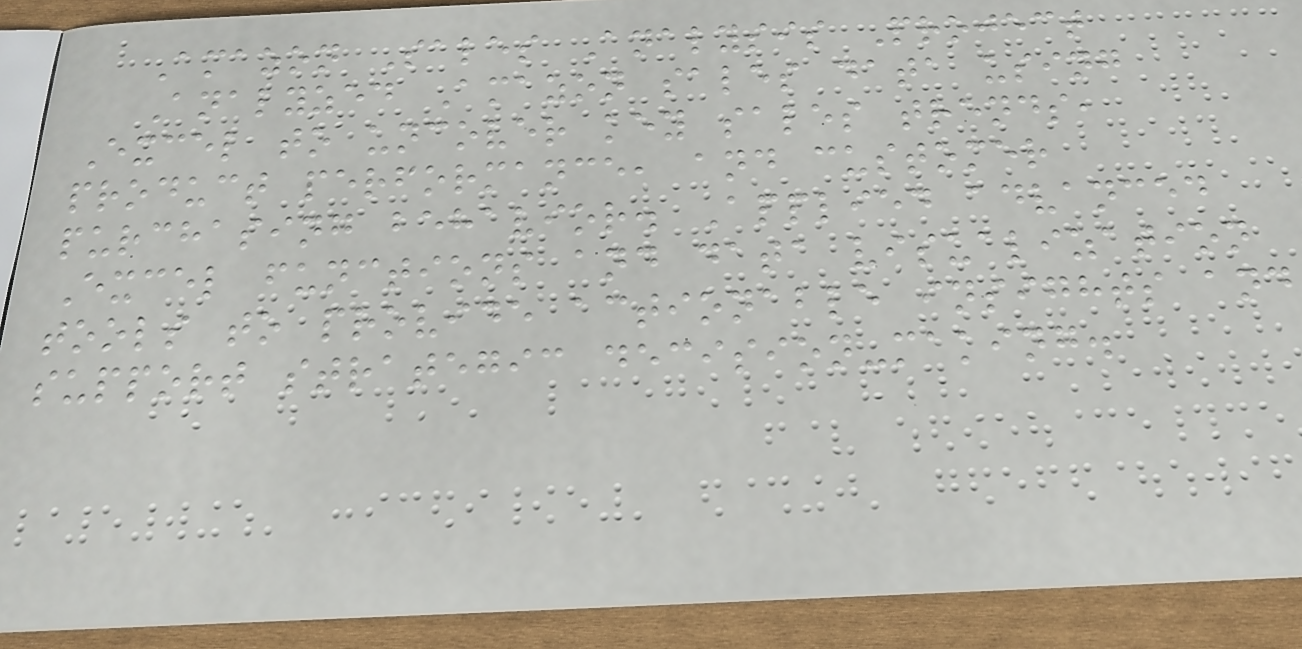Amazon Sales Analysis Project
Analyzed Amazon sales data using
Excel to uncover key sales trends,
product performance, and customer
purchasing behavior. Applied advanced
Excel functions and data visualization
tools to provide actionable insights and
support strategic decision-making.
